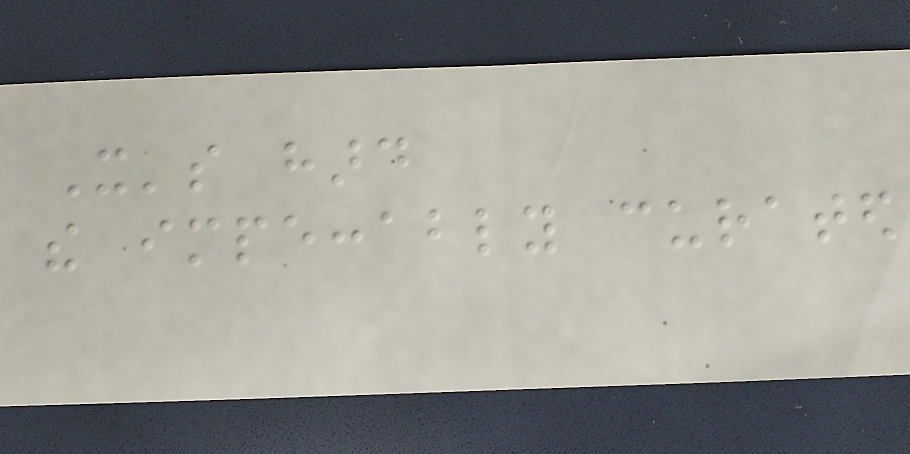It's hard
the impeccably curated
